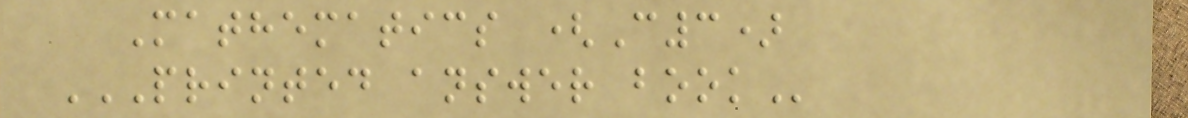Mathematics (C3)
PRINTED ANSWER BOOK
